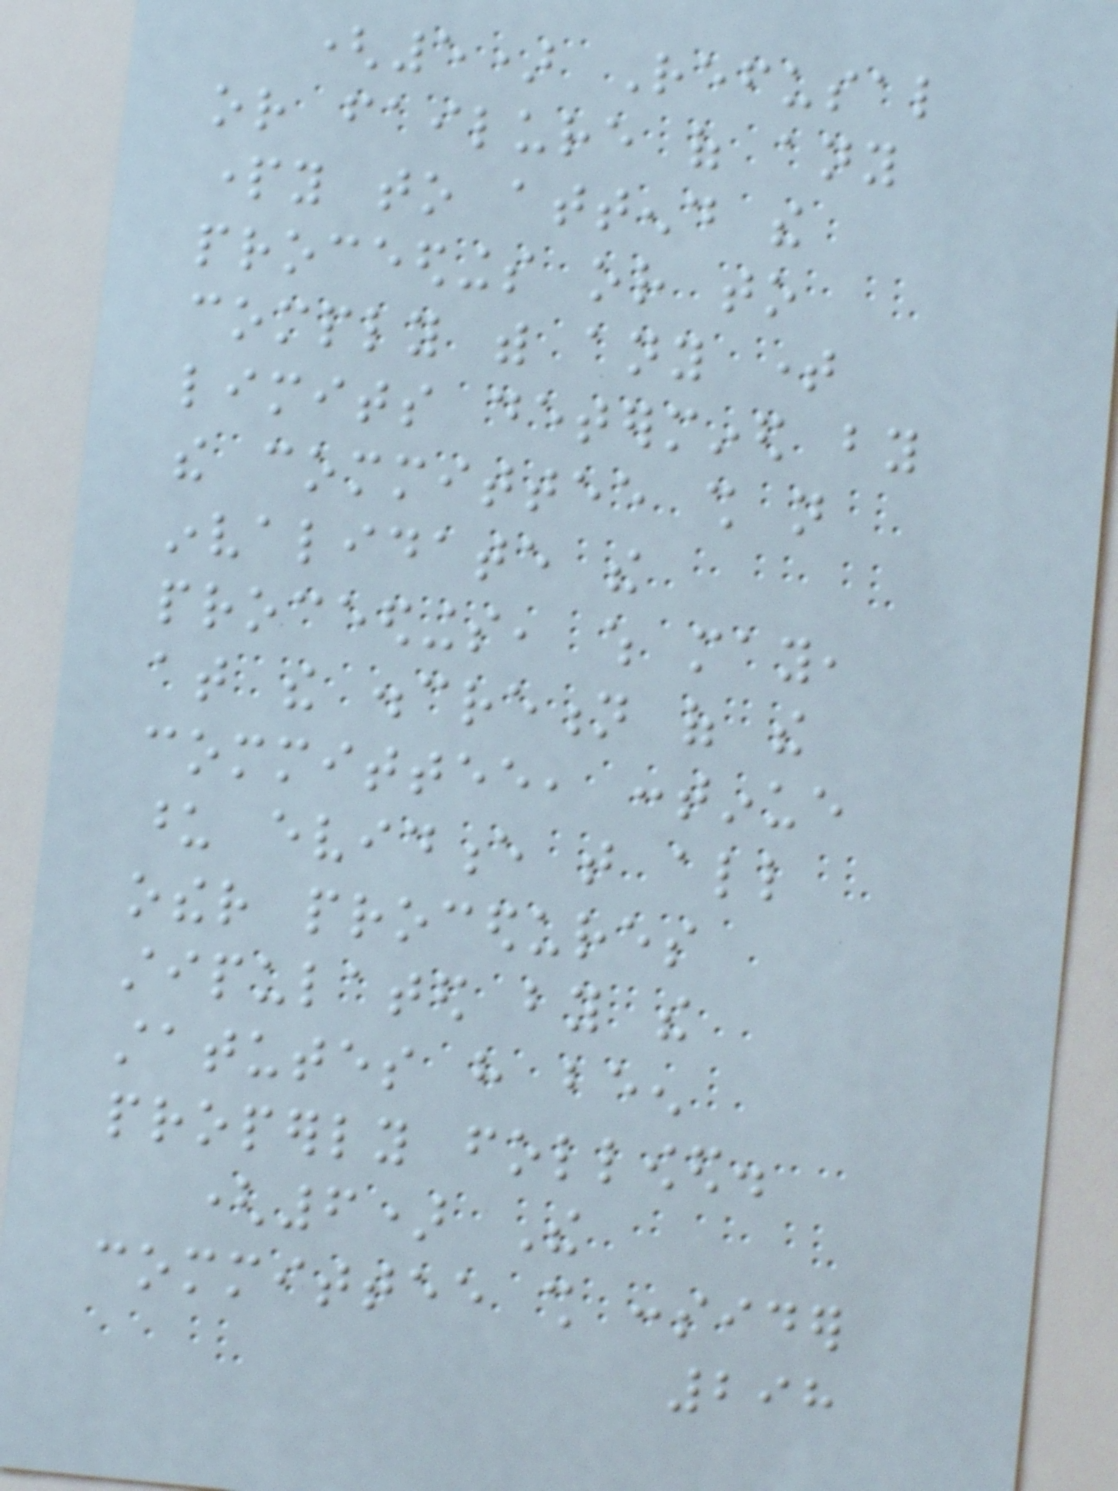(5) Refusal
or failure of any
party to attend the
proceedings or to
comply with any time
limits determined by
the committee shall not
invalidate the
proceedings, which may,
at the discretion of the
committee, continue
upon evidence that all
other procedures
stipulated by the
statutes have been
properly followed.
(6) The
committee shall consider
298
